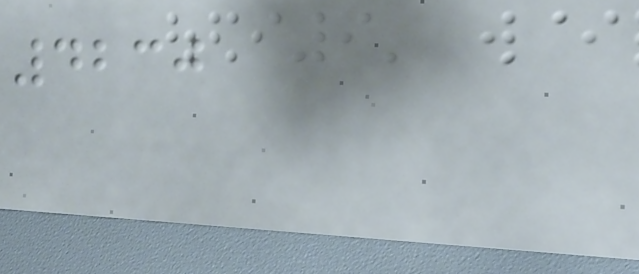4230
